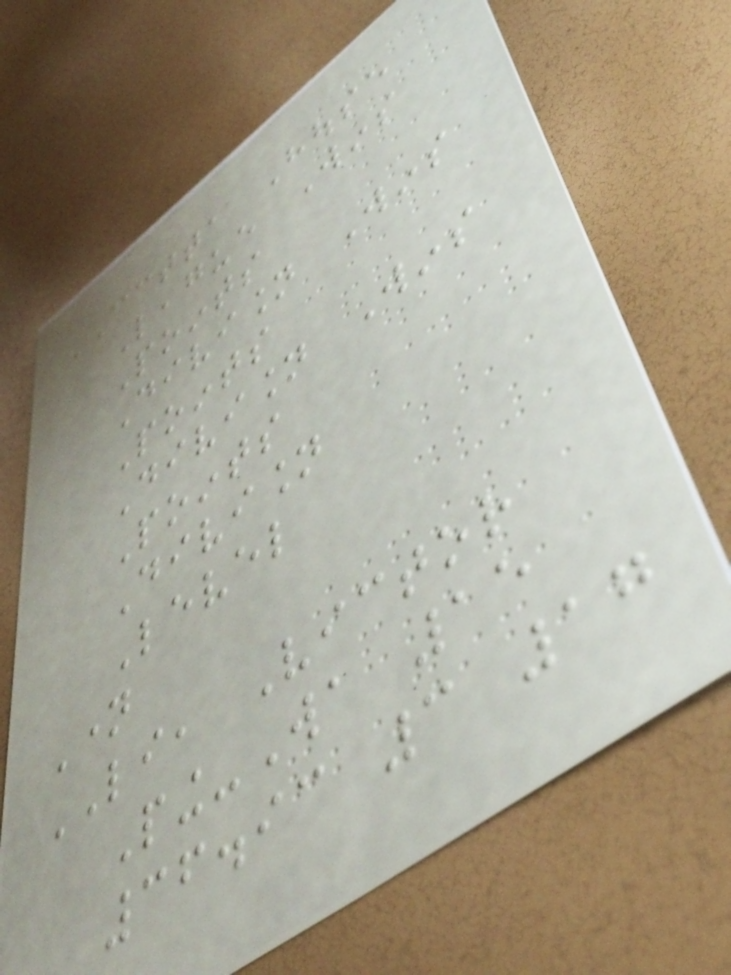CCTTA House
League Wins
Points
Division Wins
Points
Division Wins
Points
Division
Level
Name
LI, Victor
Ping-Wa 15
36.93 3 17
